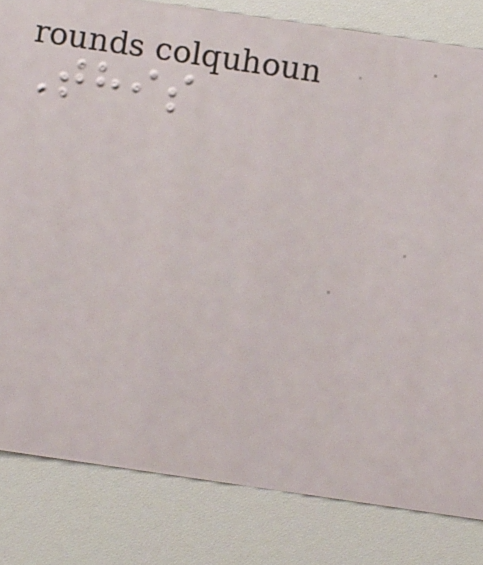This
